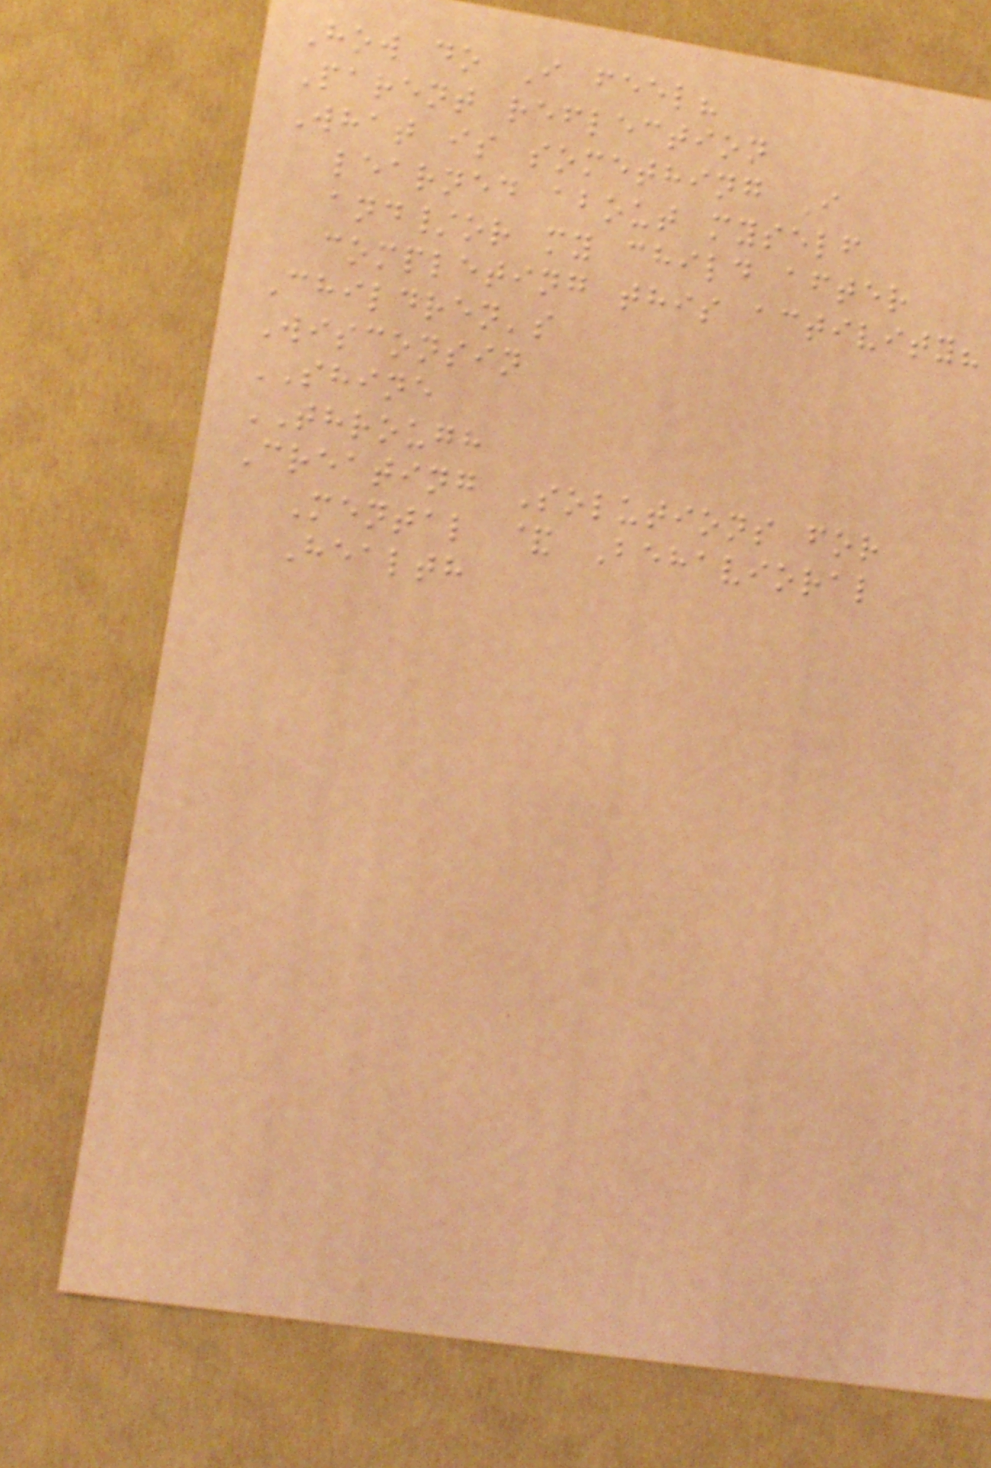How do I feel?
Parent reflection
What is something I
learned about myself
and/or my child after
completing this activity?
Children's
Wisconsin
SHINE
THROUGH
Creating Solutions for
Mental & Behavioral
Health
